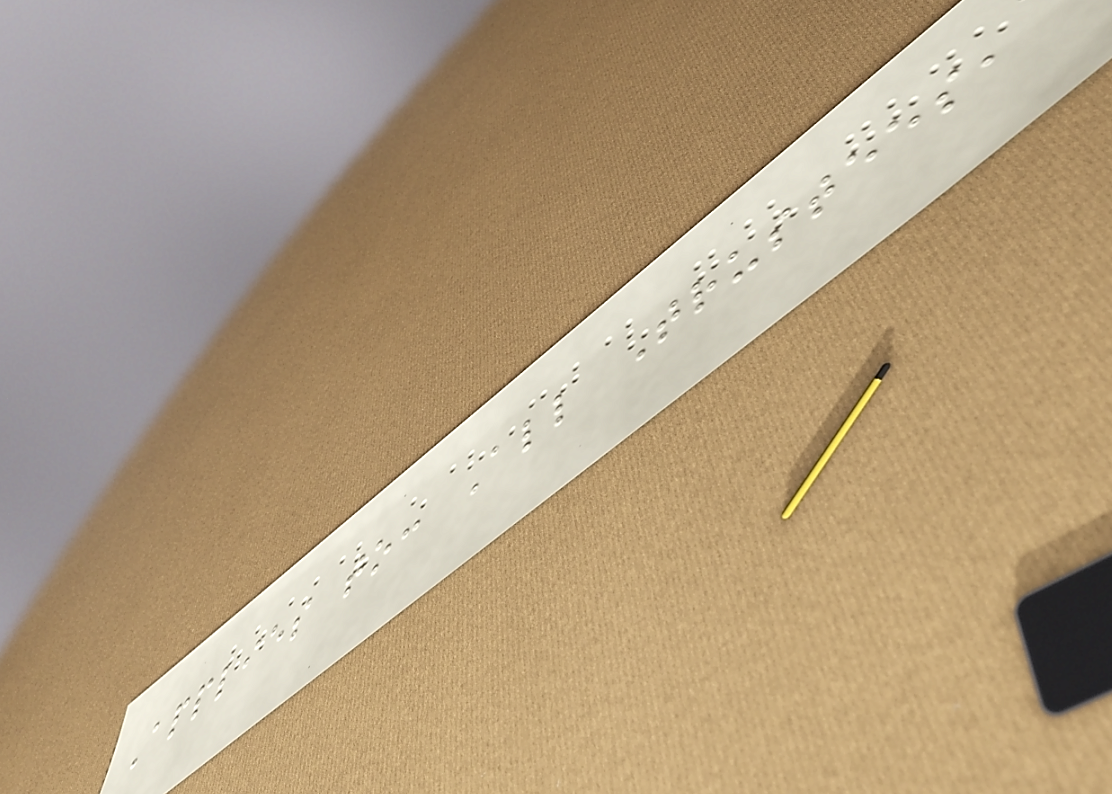Applies to: All Trustees,
